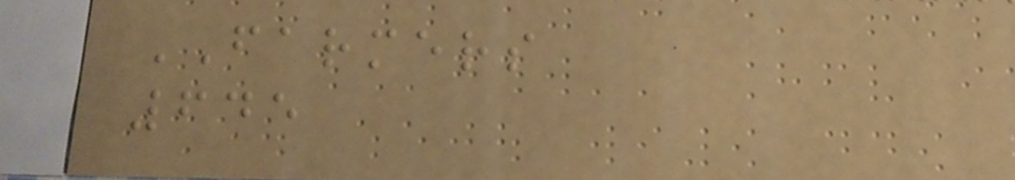FARMERS
645
